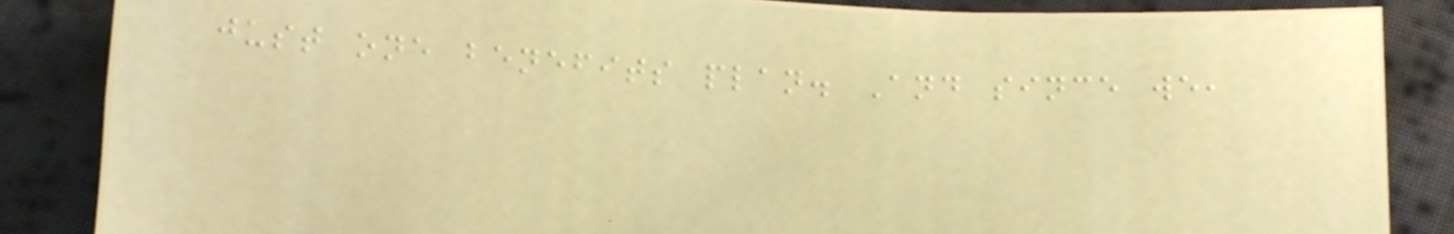just one benefits plan. And since we,
